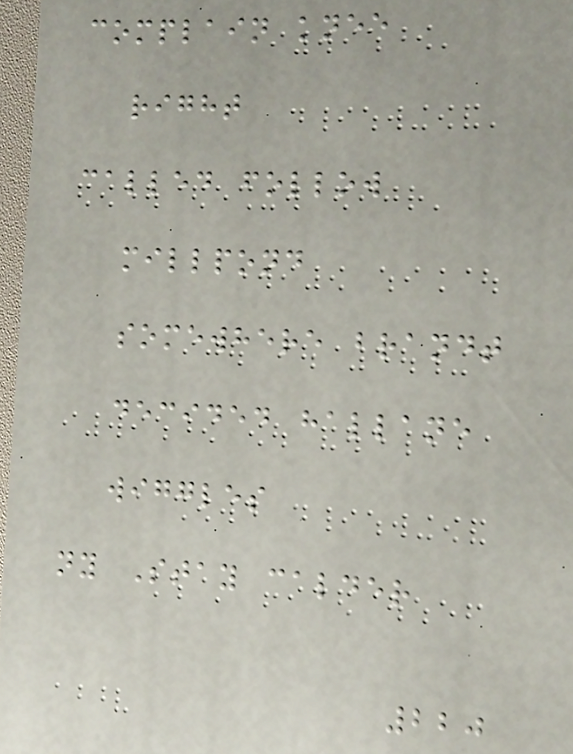complain knee
right
called follow
millpond
somewhere brandt
decided hallane
wiggles
ny Stay calder
220
